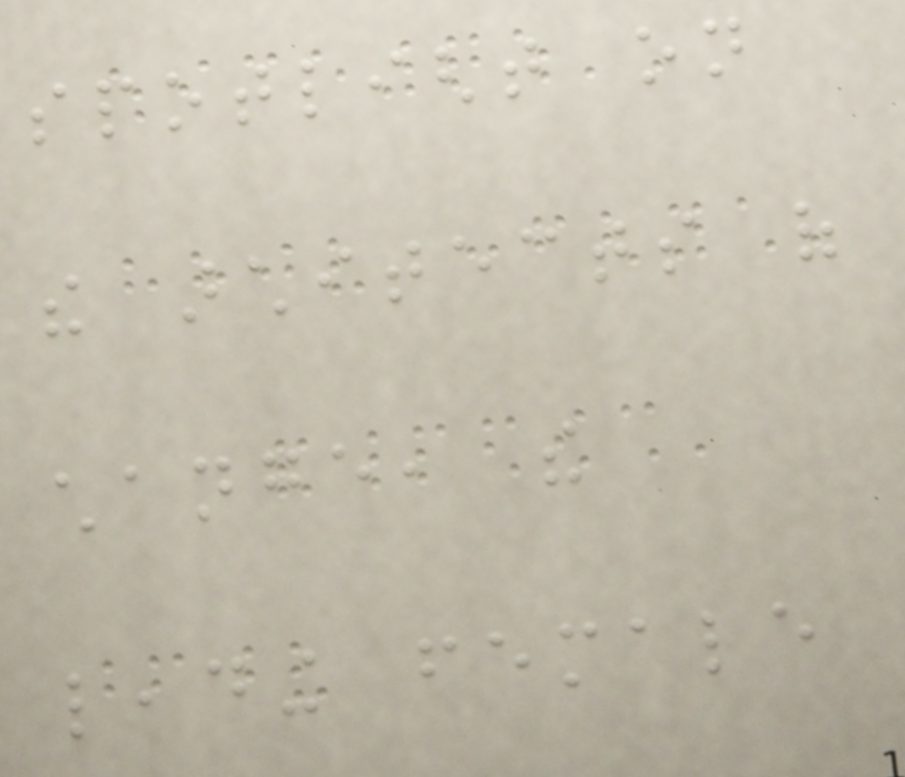spotlight on
the architects of
change, the
leading female
